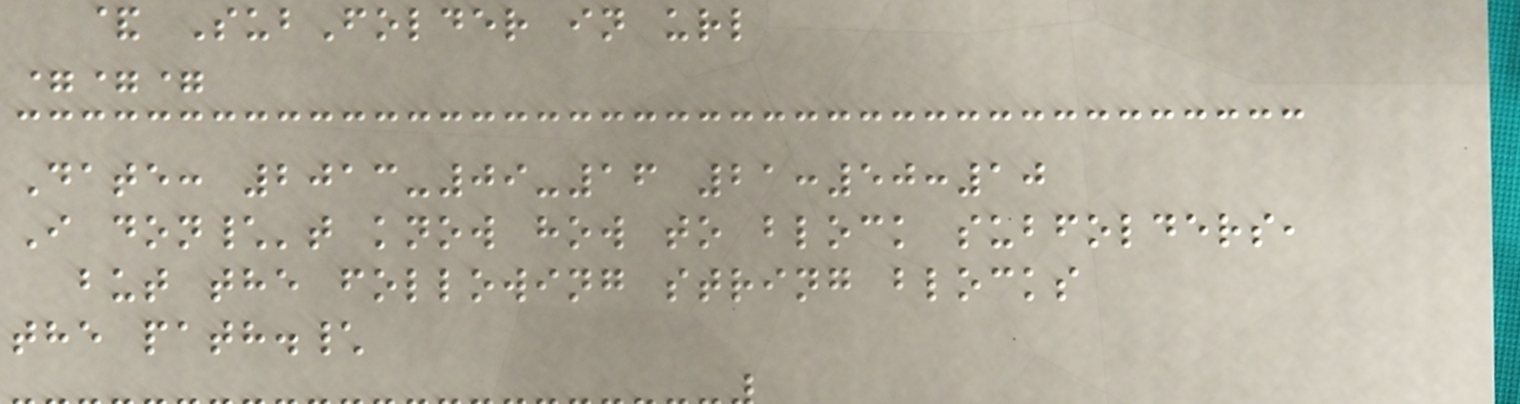& SubFolder in url
===
Date: 2013-09-16 21:50:10
I don\'t know how to block subfolders,
but the following string blocks
the path.\
